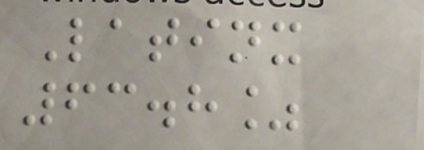Latinx
63.8%
